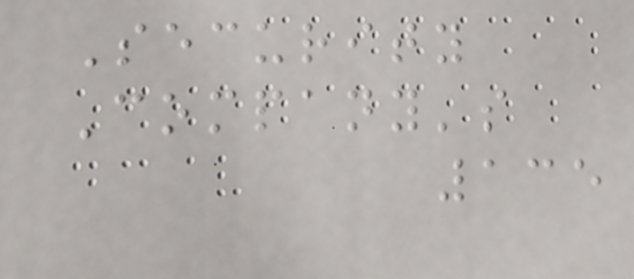Security
Company's
135
